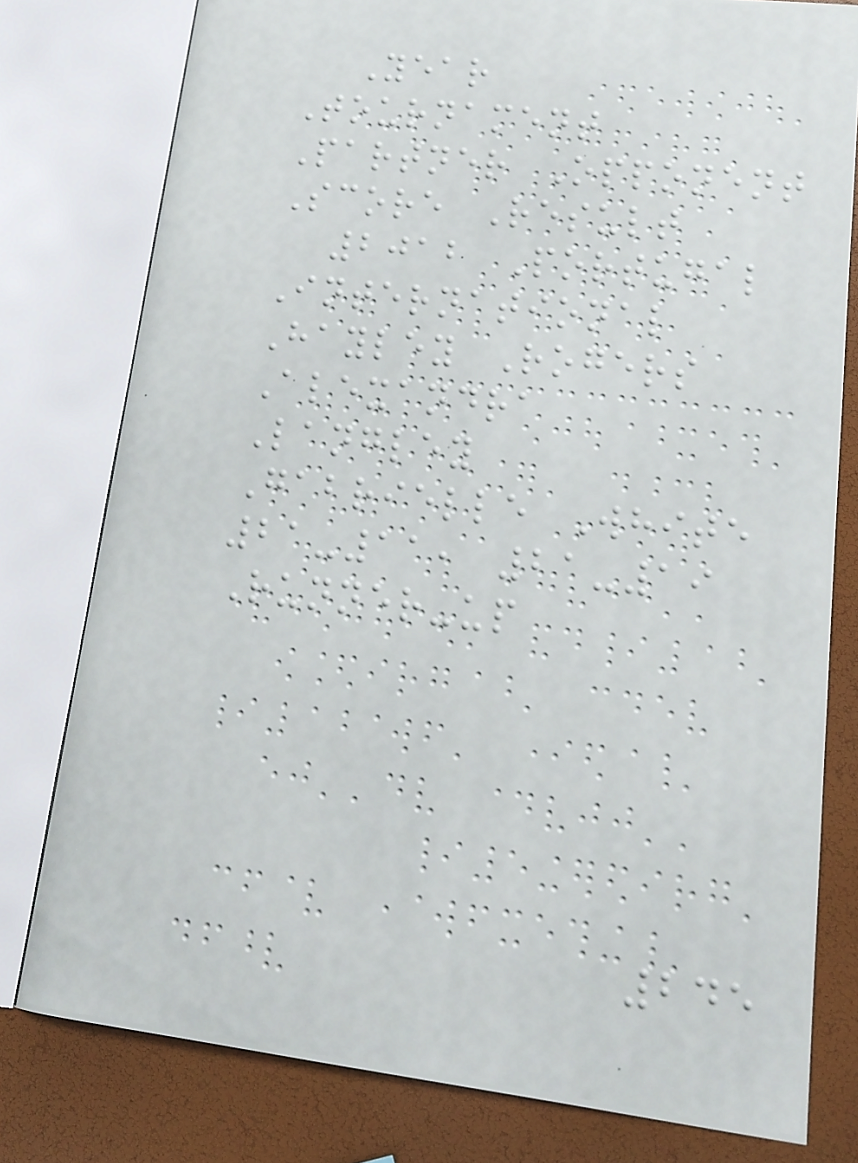Year
Tournament
Partner Opponent
Score Result
2012 Portugal
International
Hayley Rogers
Alexandra
Langley
Gabrielle White
21-11, 21-19
Runner-up
245
